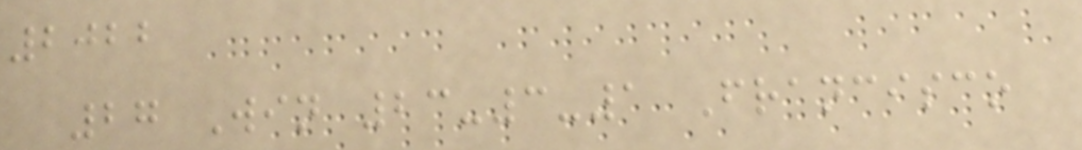2022
27 Win 23-3-1 Francisco
